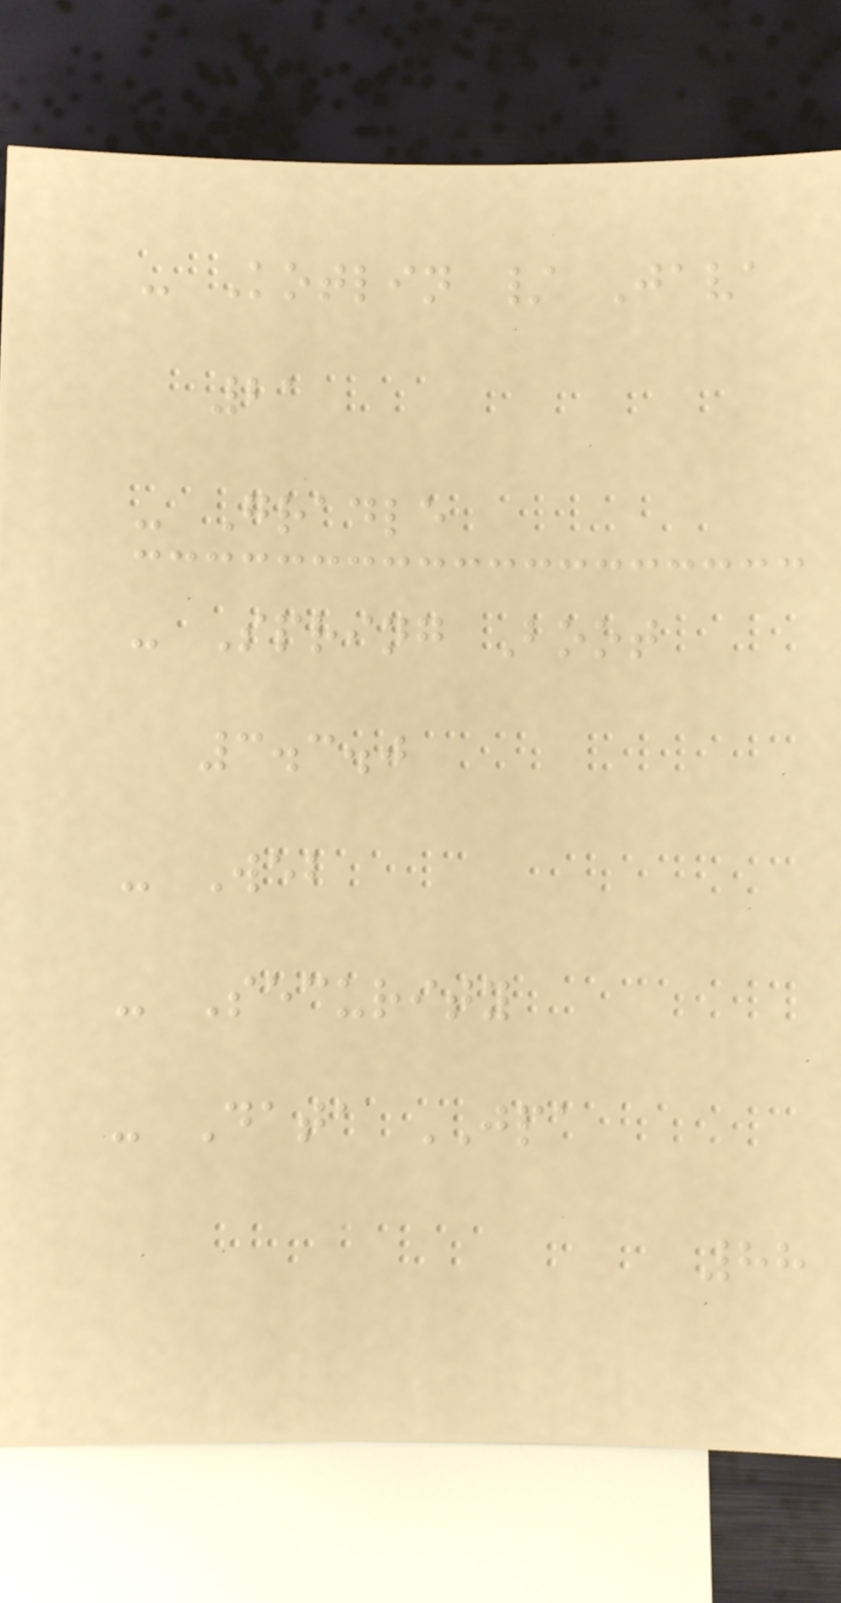- Kotlin / Java
21
- Gradle
- Spring Boot
3.3.0
- Web
- Security
- Data JPA
88
